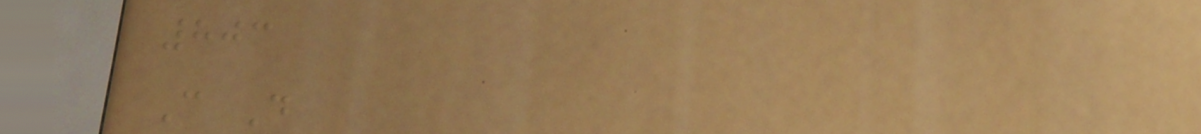803
C D
